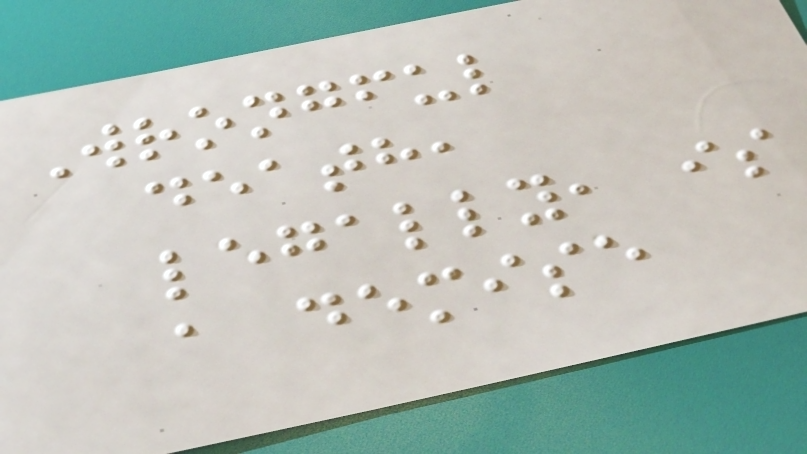Wrongful
death,
legally, is
a demise
